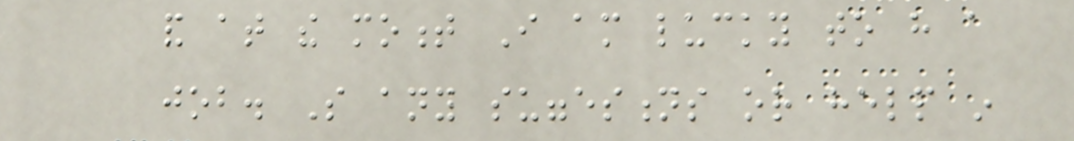and at the moment I am lucky to have a
job. So any suggestions or help in
